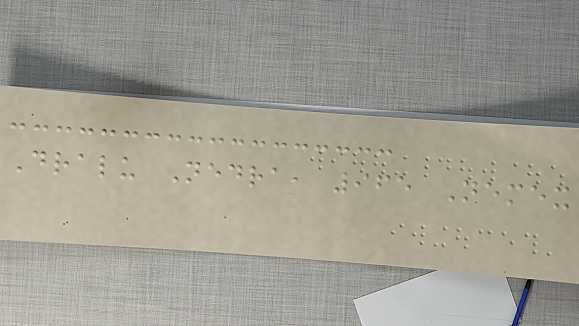Dralu Nedra, 965 Nemex
